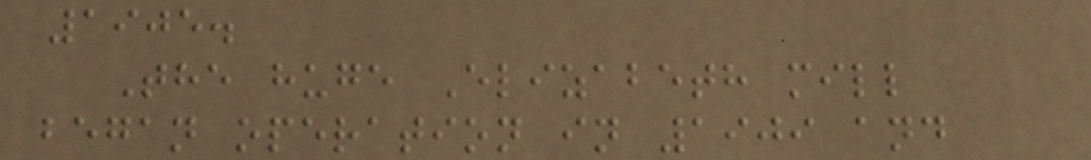1905.
The huge Elizabeth mill
began operation in 1909 and
